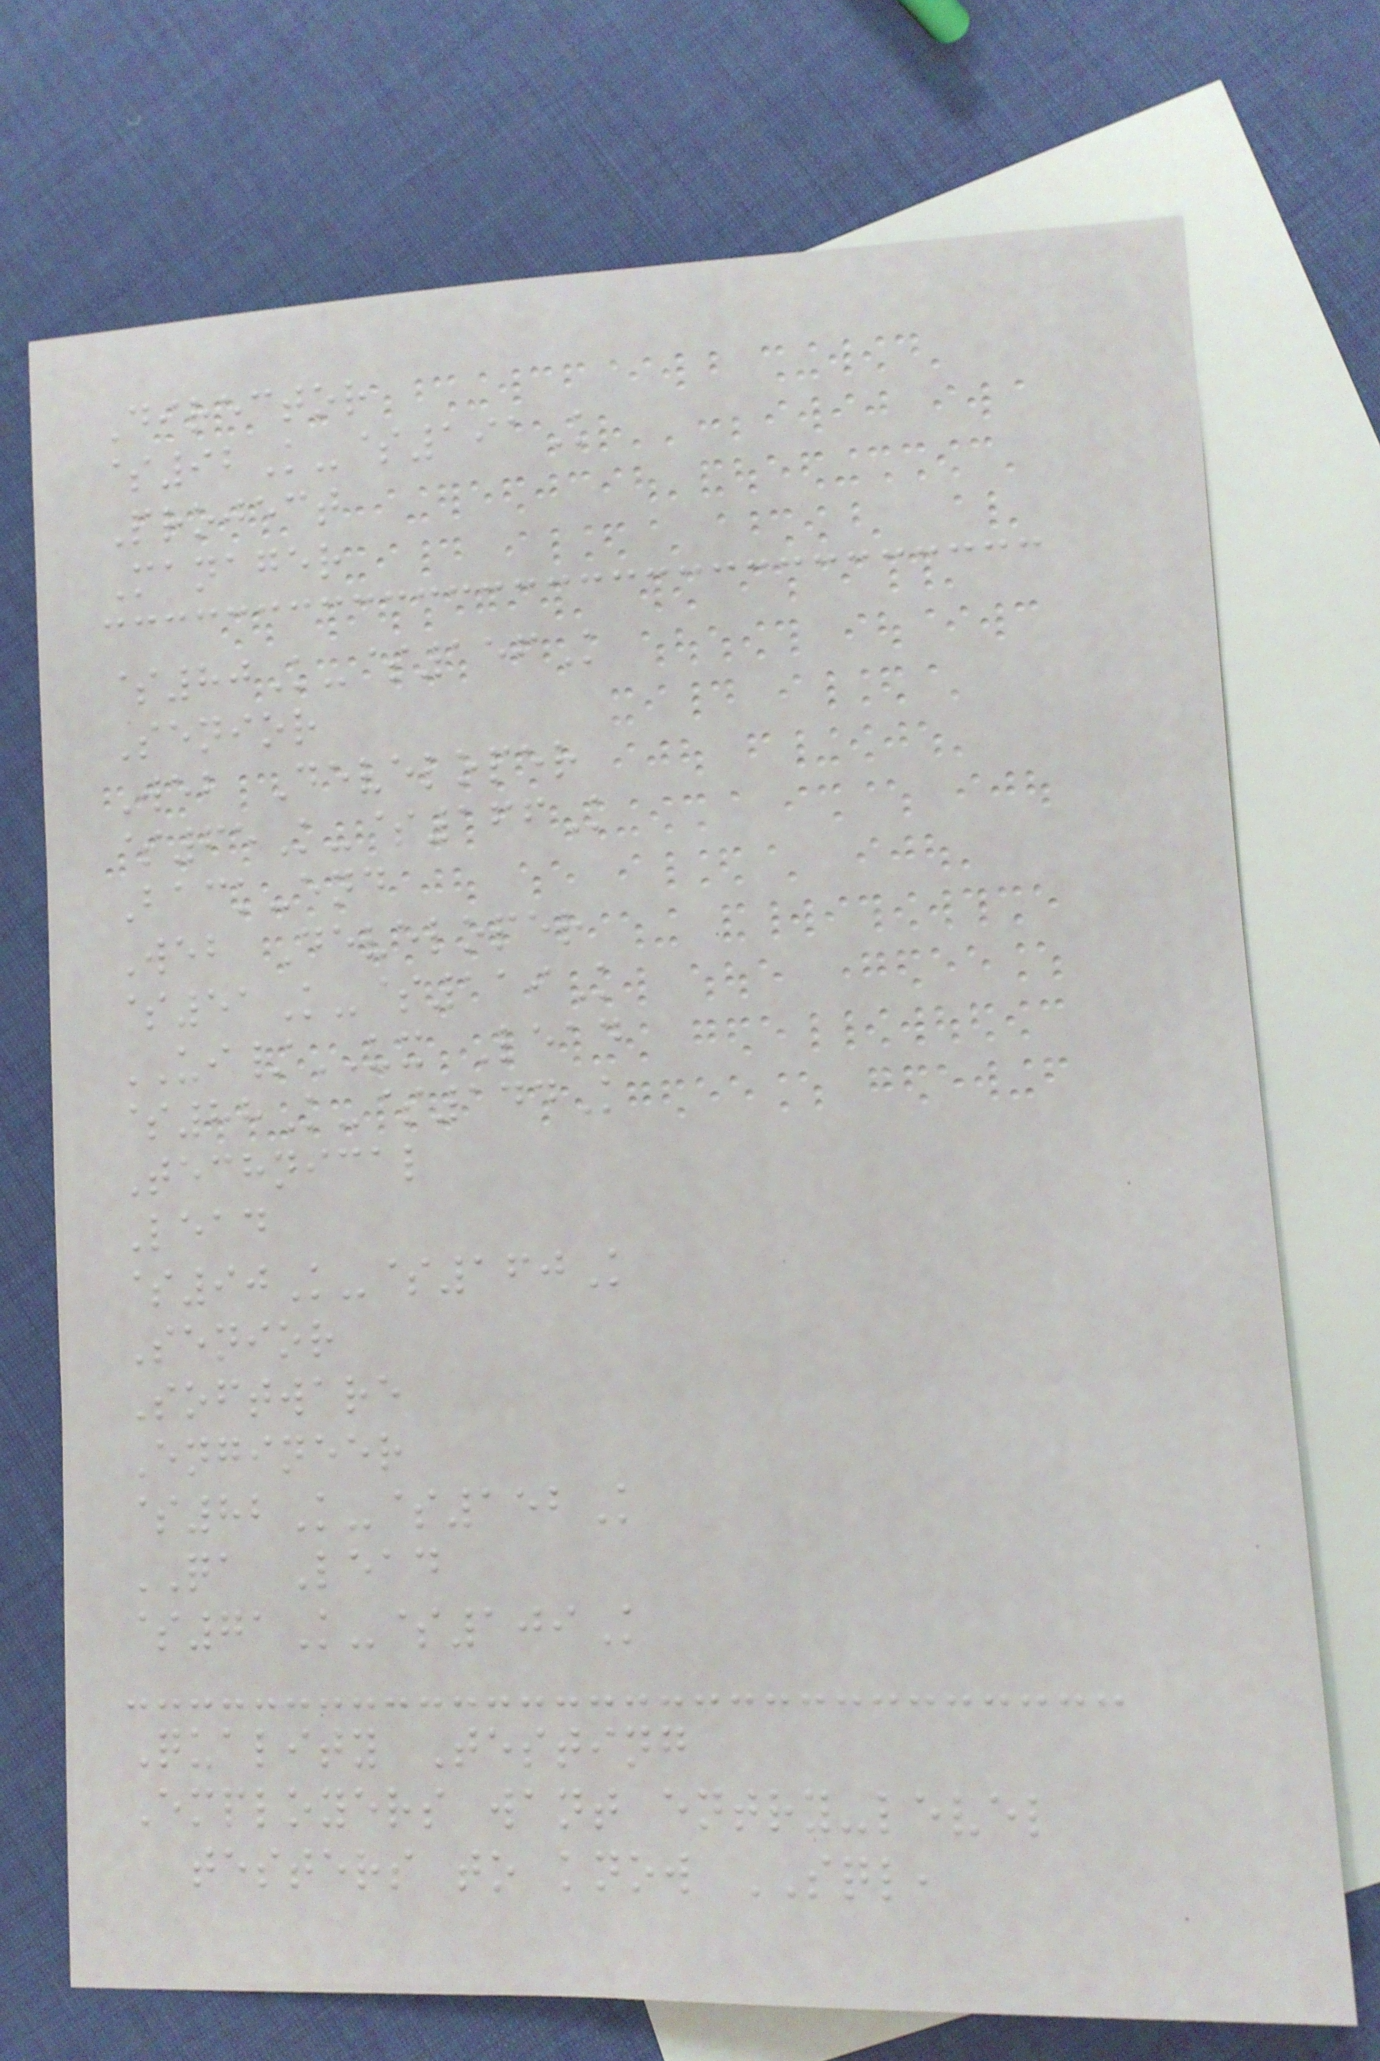Director
$92K-$191K
Project
Manager
$80K-$156K
Senior
Web Developer
$65K-$166K
Back-end
Web Developer
$51K-$119K
UI/UX Lead
$88K-$144K
Technical
Lead
$90K-$160K
Senior
Software
Engineer
$82K-$152K
QA Lead
$71K-$109K
Quality Testing
Employers want entry-level
testers to know SQL,
